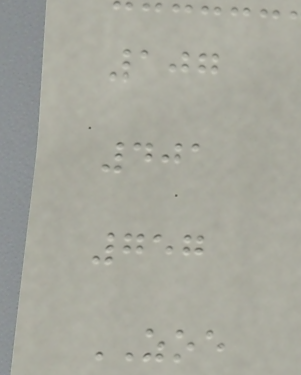107
401
757
ZOE
